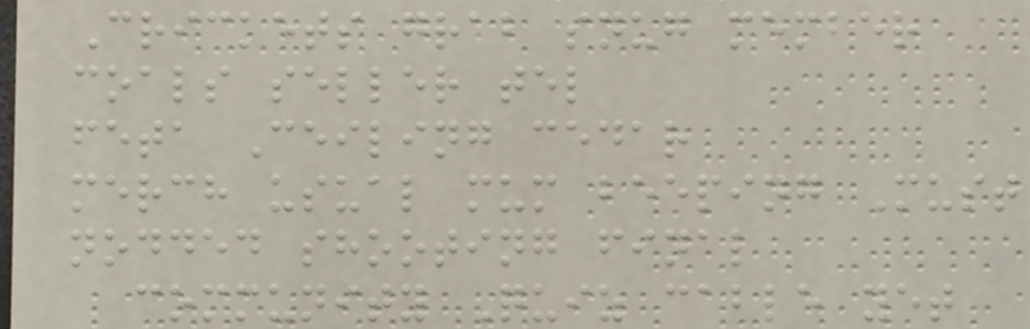Crickets grab snug member
coals seller tel
feta Ceiling cedar
merch usual mum beeping Must
nodded shooting final
community Quiz cable yet
